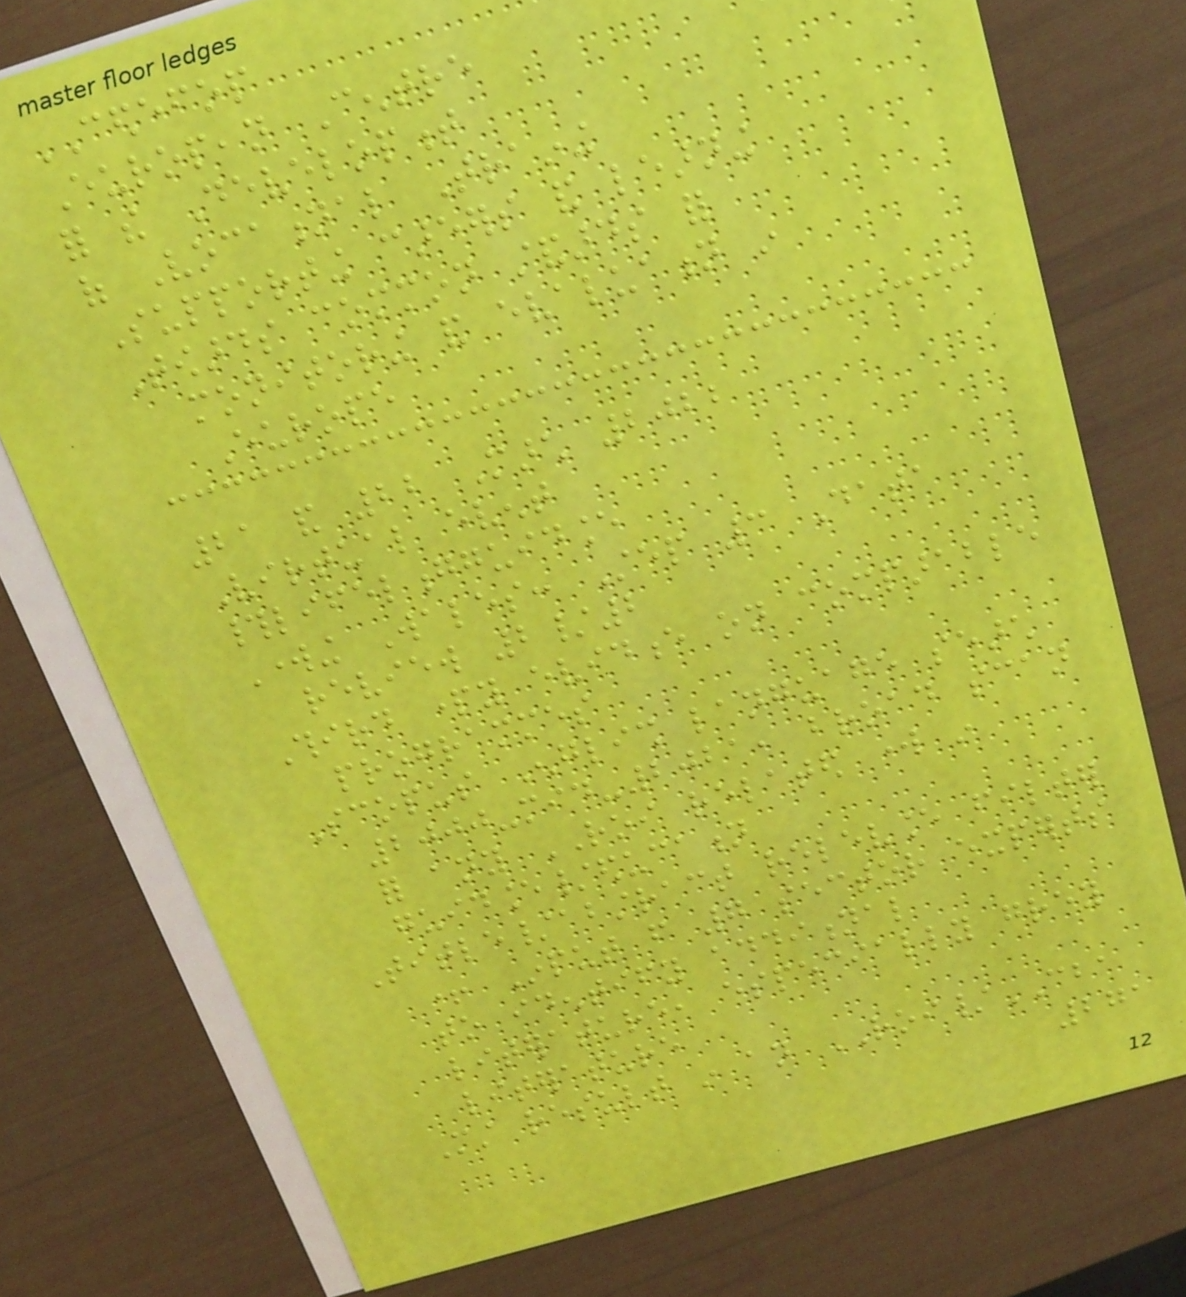CEDEFOP
European Centre
for the Development
of Vocational Training
Supporting careers and learning
Towards common standards for
monitoring and evaluation in
Europe
21 and 22 March 2022
Virtual event
#lifelongguidance
Working Wales: Step 3 Data
review 2/2
Third party evidence on comparable
programmes
Scopus English language search
2000-mid-2021, broad scan
for any ROI related work in
guidance/education
Title/abstract relevance filter
+ Input from 7 sector experts
to identify additional
literature, especially grey
literature
Must result in an ROI/CBA
271
